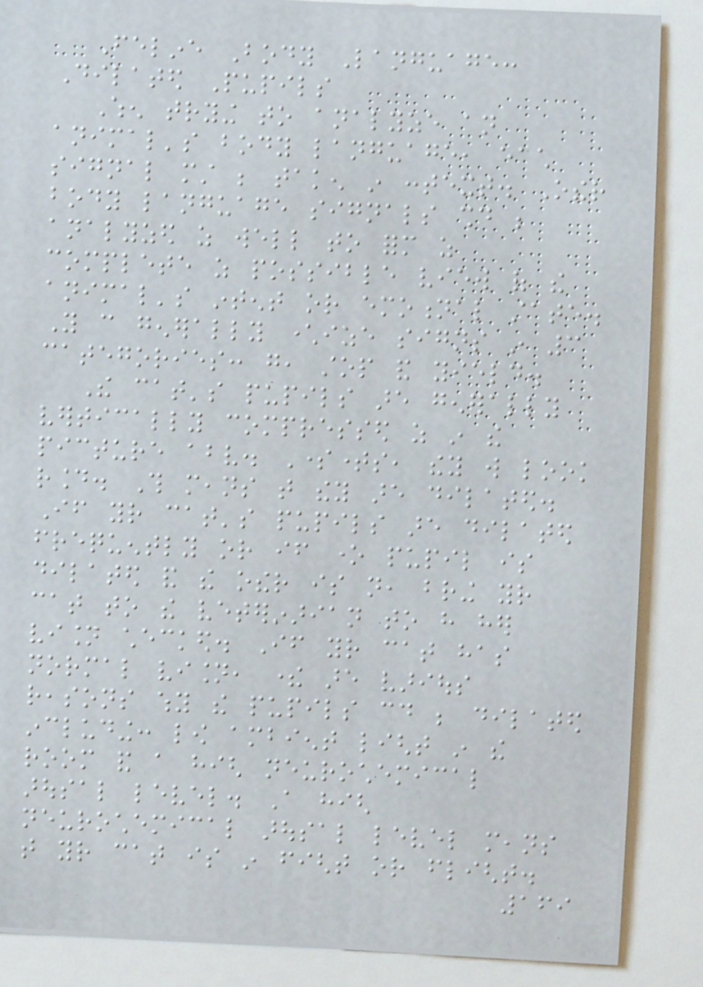Feline Body Language:
Dilated Pupils
When trying to analyze an
animal's body language, each
signal must be taken in context. Other
body language signals should be
analyzed as well to form as
complete as possible view of the
animal's intent or emotional state.
You can generally characterize signs in 3
categories: go, stop and yield.
The cat's pupils are generally
vertically compressed as in the
picture above. Sometimes, they will look
round. This means that they are dilated.
If your cat's pupils are dilated
frequently or if one pupil is
dilated and the other is not, bring your
cat to the veterinarian to have her
vision checked. If your cat has
normal vision, there are various
reasons why the pupils could be dilated
including: low ambient light in the
room and a high neurochemical
arousal level. A high
neurochemical arousal level means
that your cat is in fight or flight.
169
